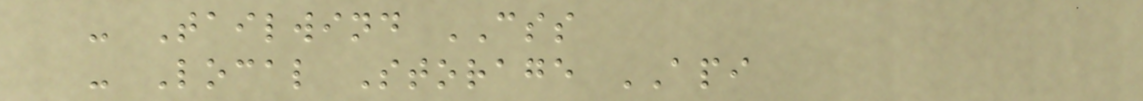- Tailwind CSS
- Local Storage API
